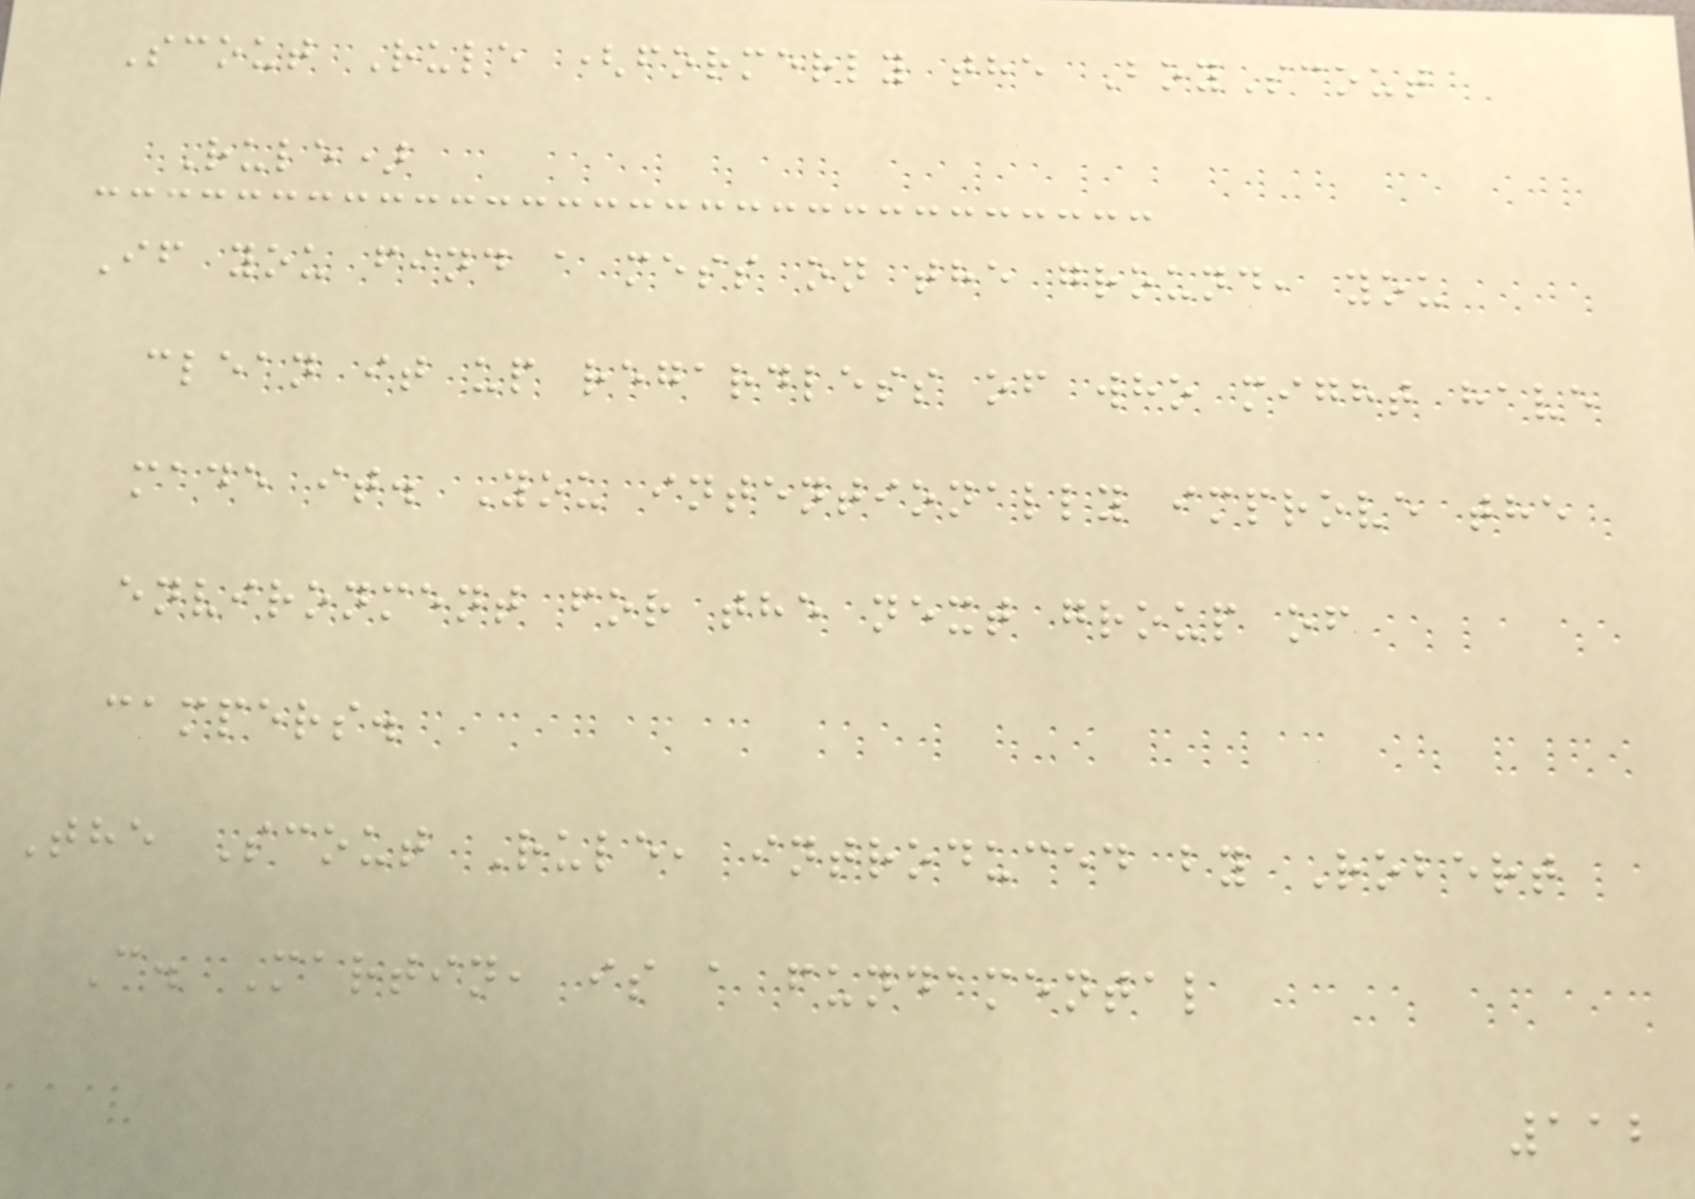Scout Rule (formerly the BoyScout
Rule)
If you find a mess on the ground, you
clean it up regardless of who might have
made it. You intentionally improve the
environment for the next group of
campers.
The Scout Rule, introduced by Robert
C. Martin, is a fundamental
112
